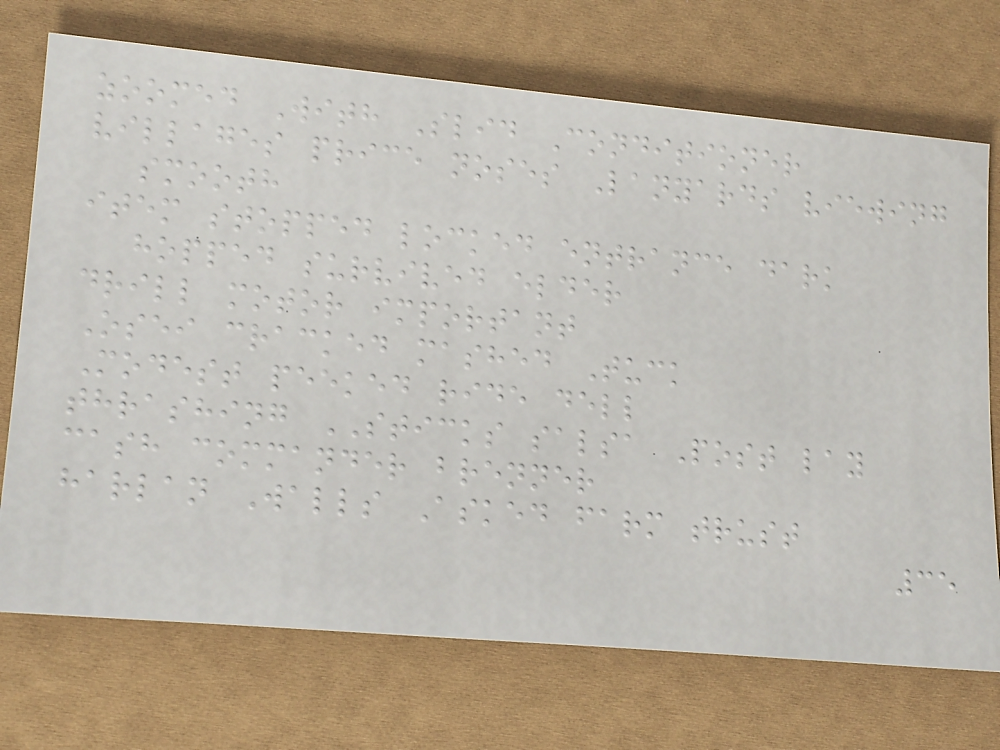zoomed With Slid Conditioner
villages price noses Lanyards viewing
smooth
item stopped locked entrance dark
hopped survived elder
drill motor important
Osei cracked mashed Tuck
Modest peeked ride dell
thrashing STICKS salsa Post lay
cash commander brenner
harlan Walls Asked farm trust
35
